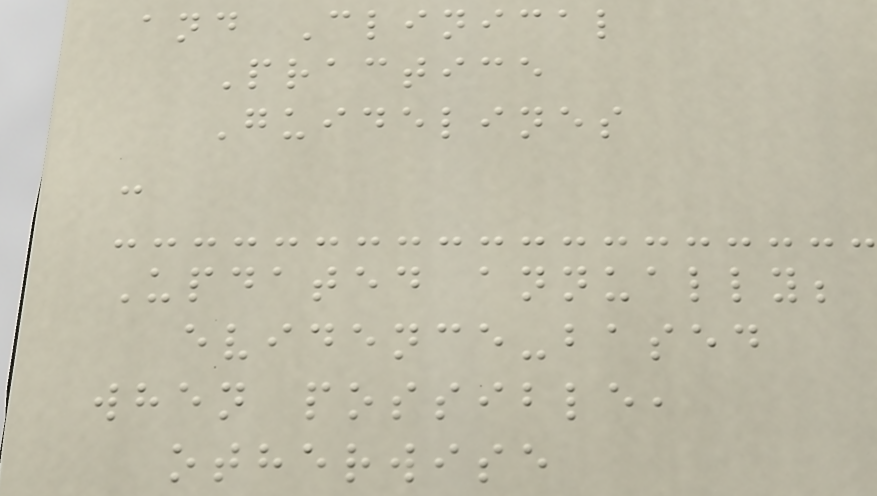and Clinical
Practice
Guidelines
-
Updated annually;
evidence-based
when possible,
otherwise
